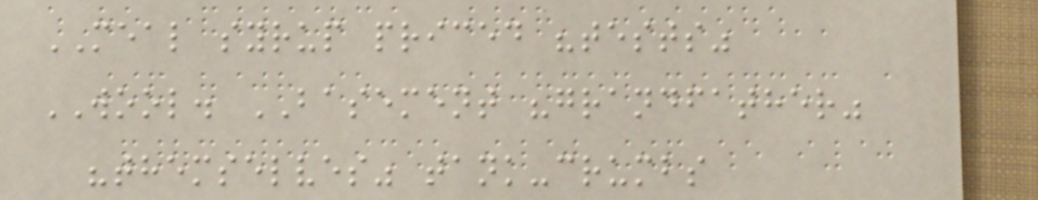MEAL syrup priced "tests"
WOOL. BASEMENT "grandfather"
"themselves" tank-crumbs
